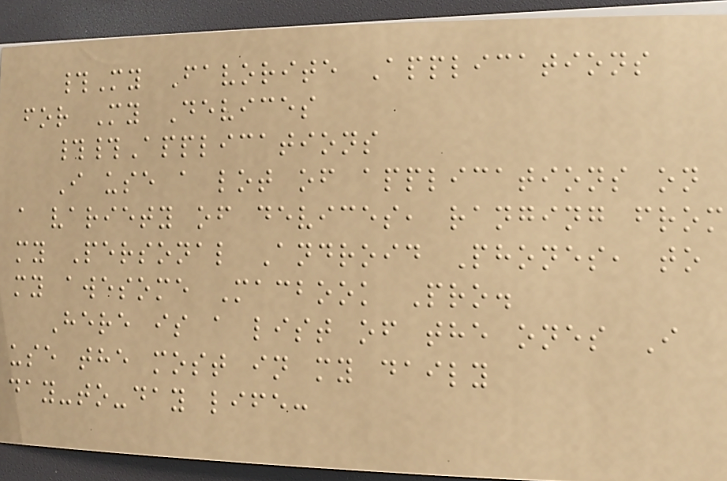#My Favorite Applications
for My Devices
##Applications
I use a lot of applications on
a variety of devices, ranging from
my Personal Android Phones, to
my awesome Macbook Pro.
Here is a list of the ones I
use the most in my daily
day-to-day life:
